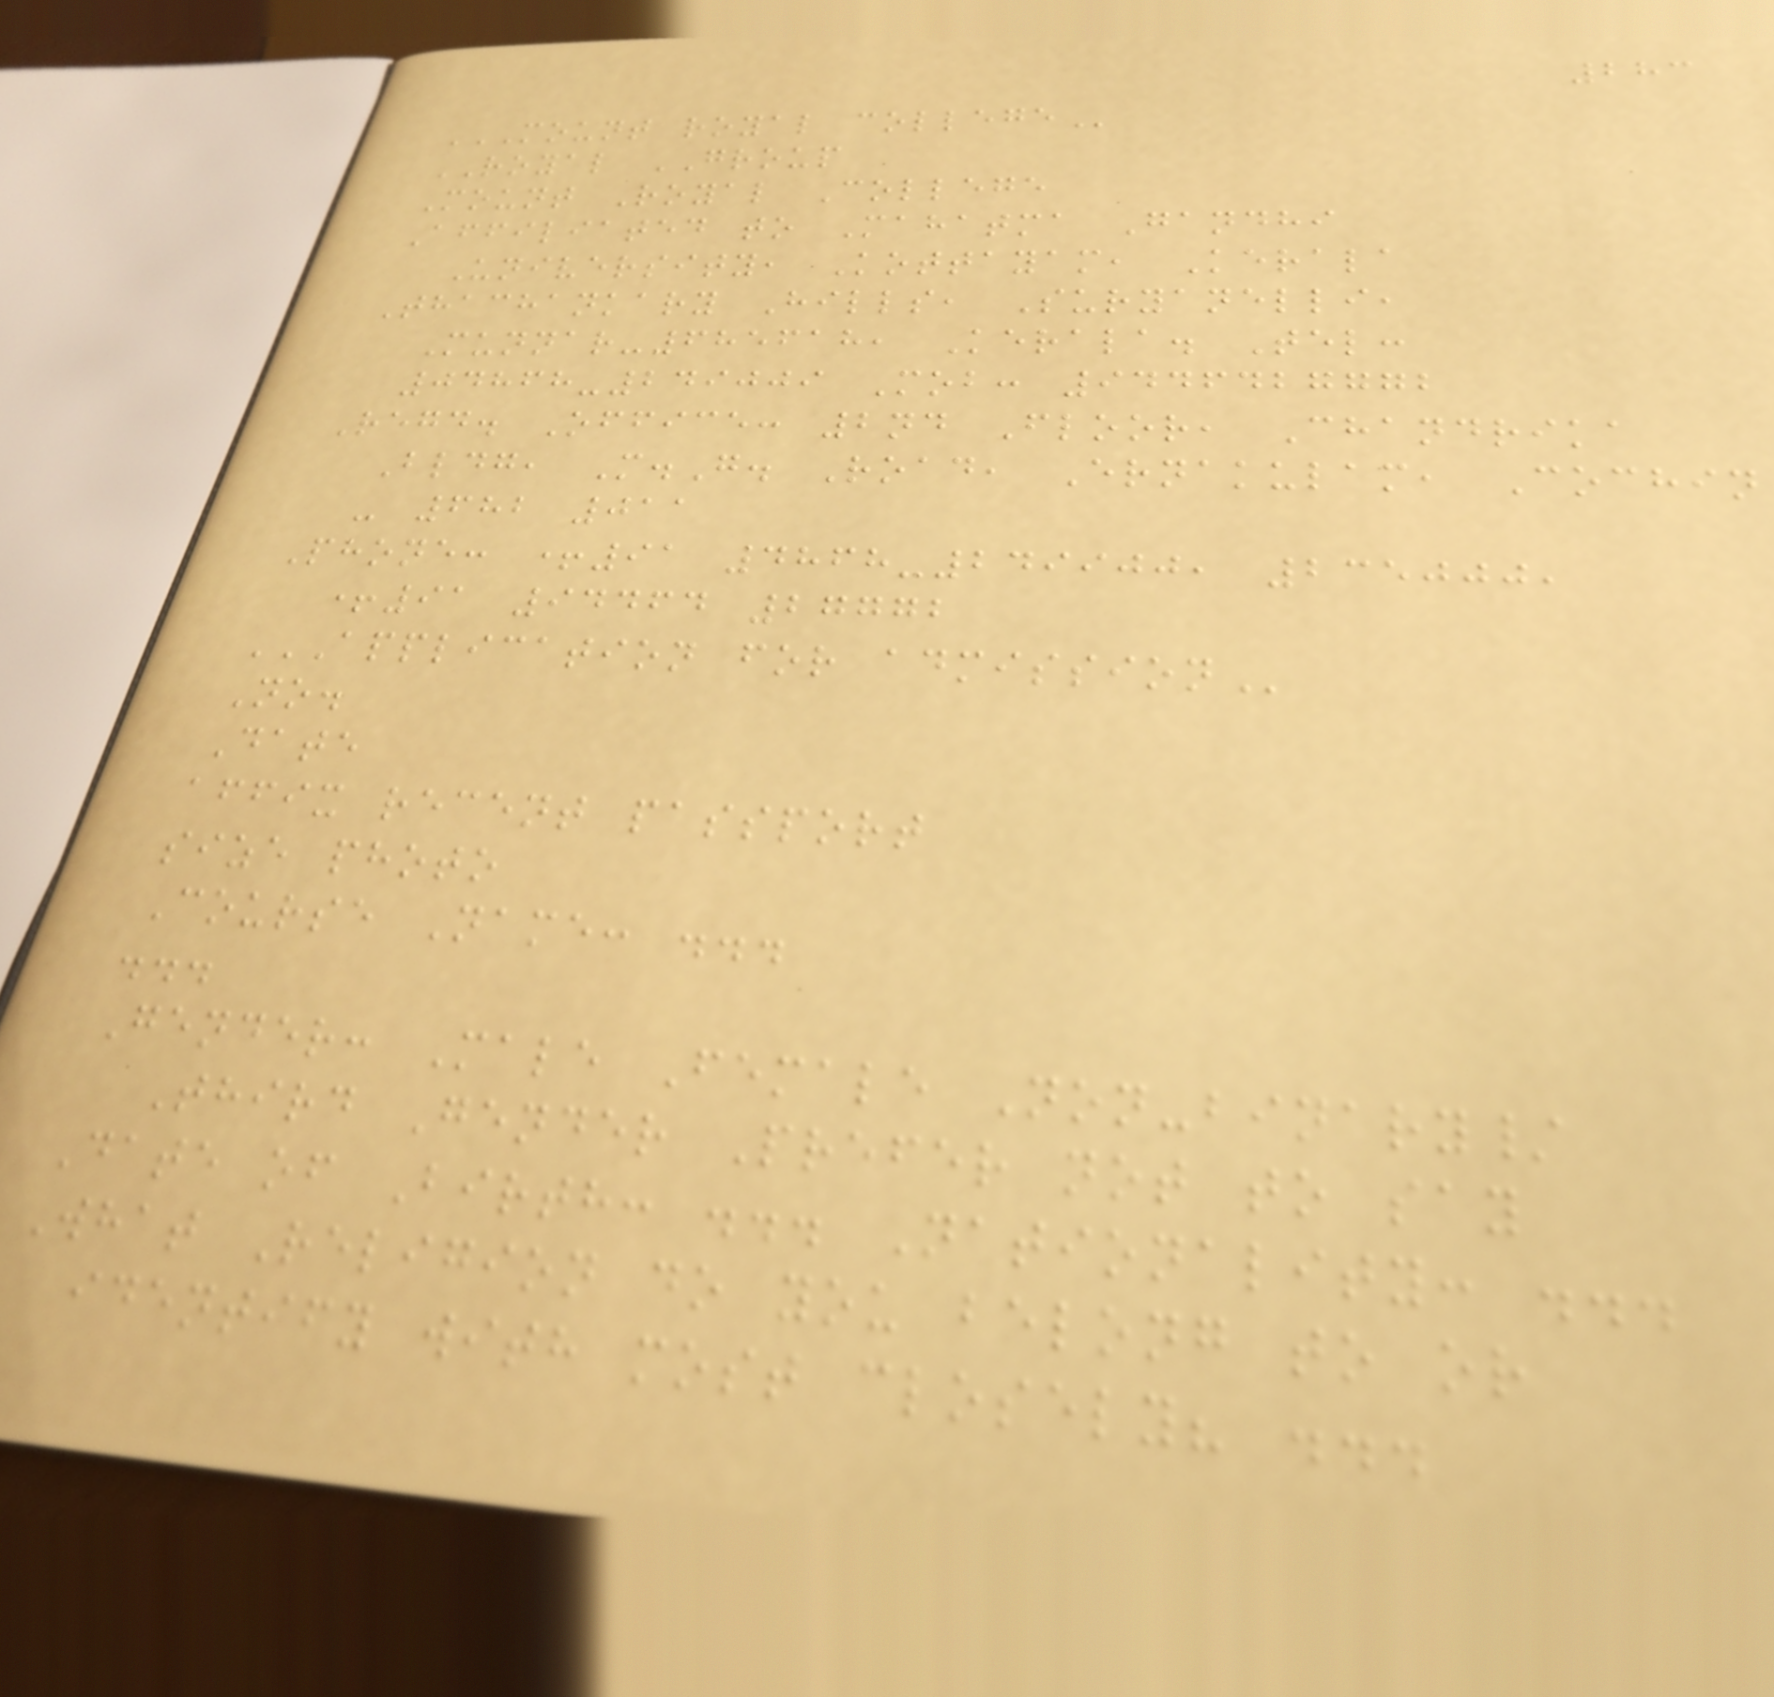283
MOUNT ROYAL COLLEGE
ROYAL GROUP
Mount Royal College
Affiliated to Mahatma Gandhi
University, Kottayam, Kerala
Thachankary Hills, Suryanelli,
Munnar-685618, Kerala. Tel:
04868-249009 Mob: 9446427772
Regd. Office: 2nd Floor, Chandrika
Bldg, M.G. Road, Ernakulam, Cochin
- 682 011
Phone: +91 4868-249900, 235000,
+91 94464 27772
APPLICATION FOR ADMISSION
No.
Date
affix recent passport
size photo
Course Name: ...
...
Gender: Male Female Non-binary/
Third Gender Prefer not to say
Date of Birth: ... Nationality: ...
What Religion do you belong to or
identify with most closely? ...
